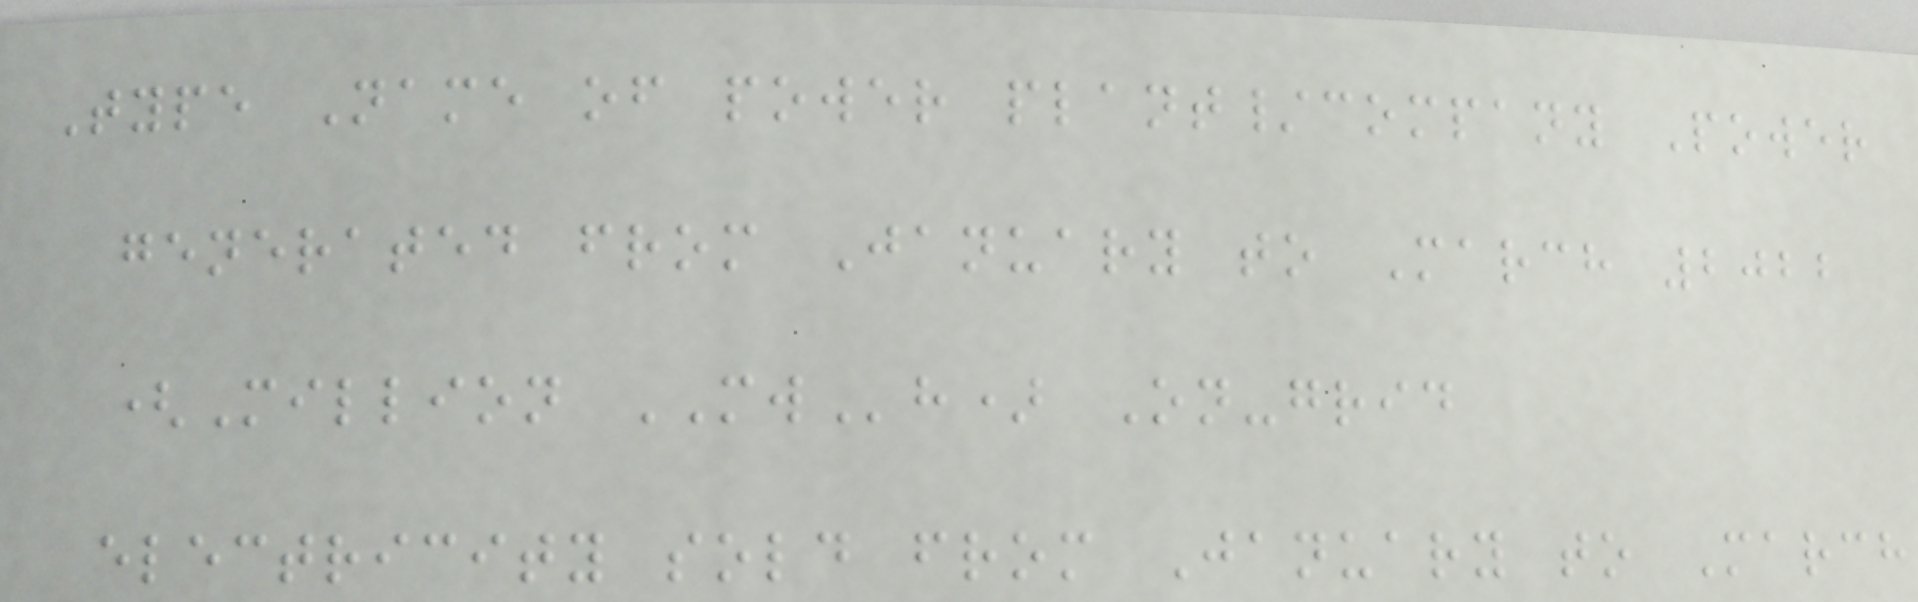Type Name of power plant/company Power
generated from January to March 2022
(Million MWh) On-grid
electricity sold from January to March
